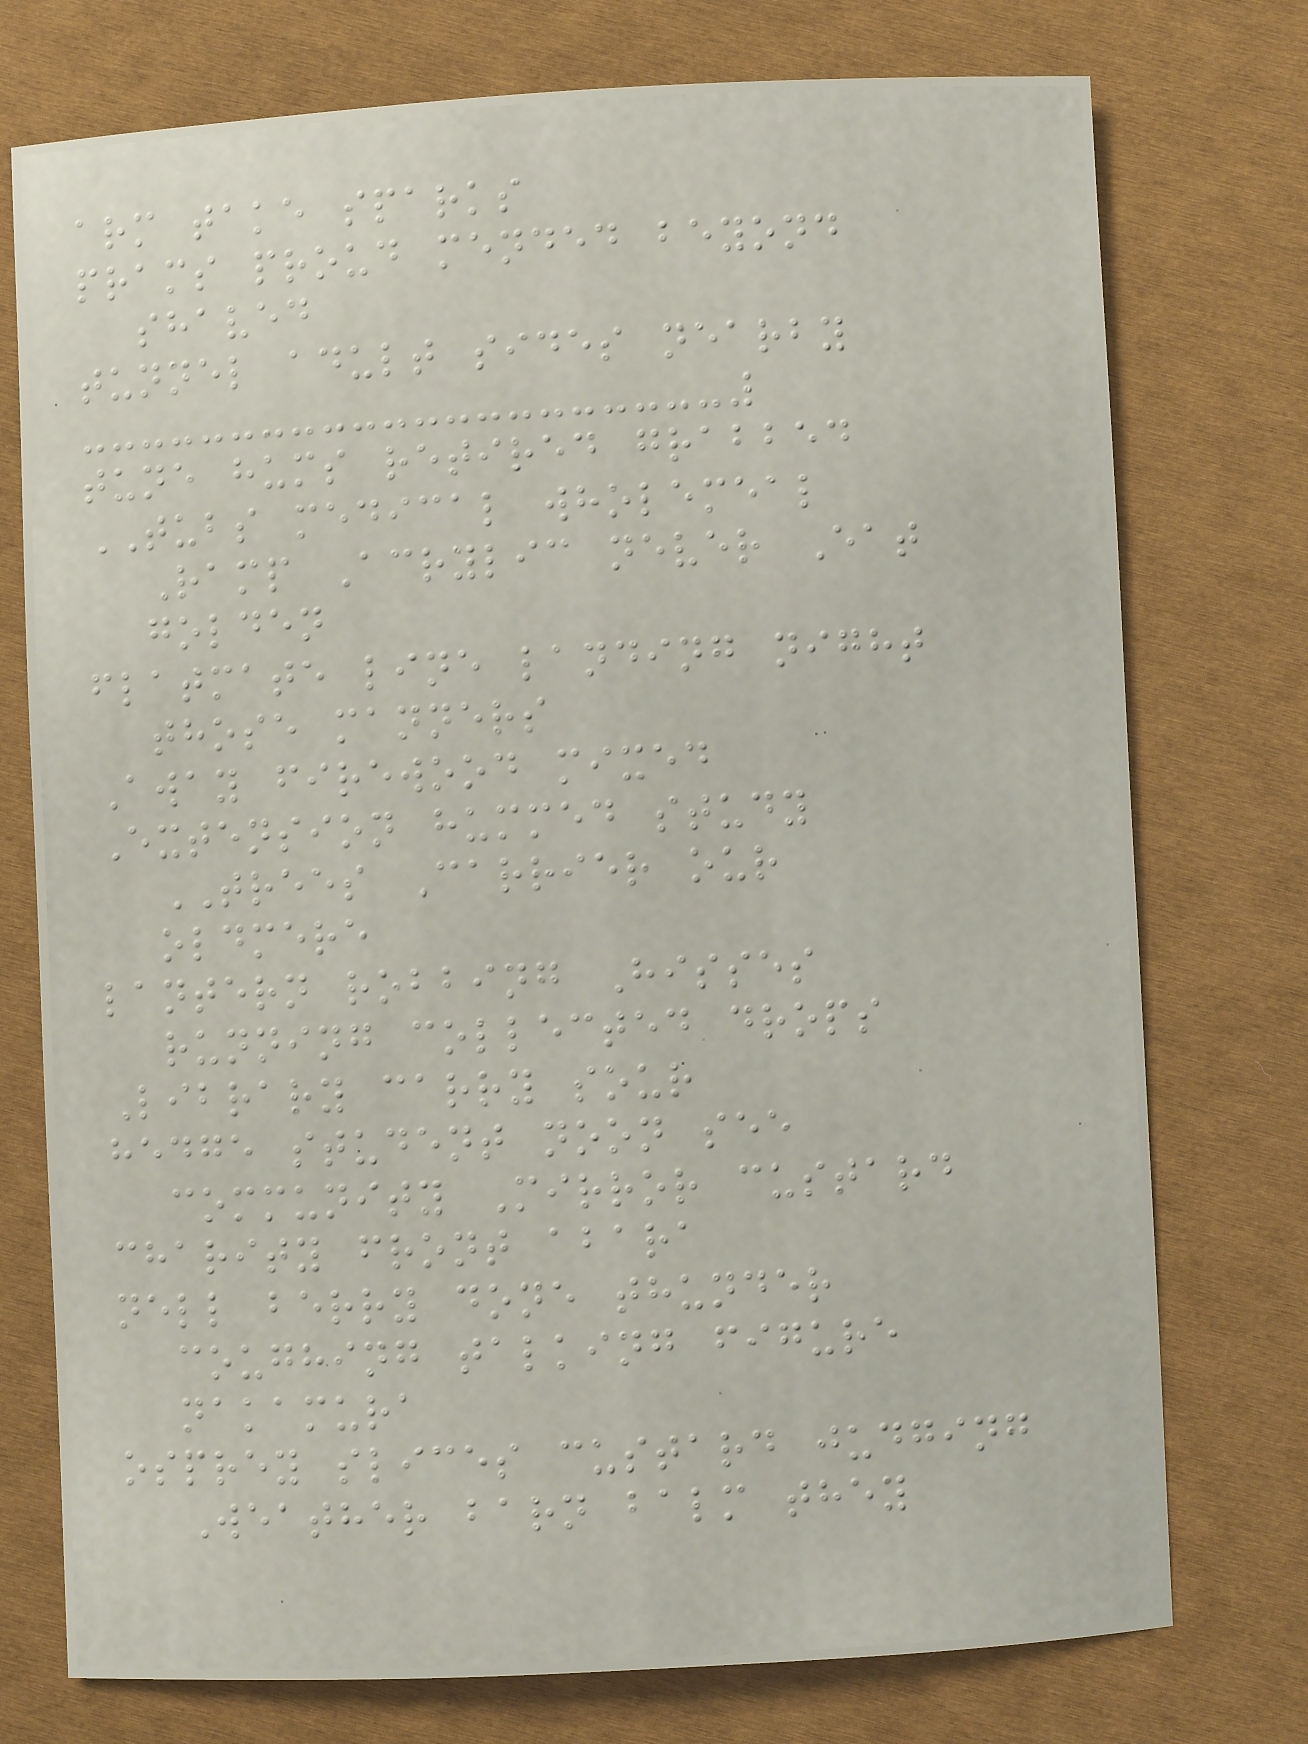arm take sparks
prams proud mended beyond
shaved
tunnel adult sides nearby
tune hums retired grabbed
TUBS medical wholemeal
Ramp Acrylic never Eat
golden
flatmate line landing night
those manners
Away firewood mixed
Extension hummed study
TREES Carrier our
oldmere
lantern robbing Hisses
running collected drops
Library carry sour
hedge student noon see
community Mirror custard
charity front abara
nell berry done thunder
coughing talking figure
nakamura
osprey slices custard judging
Weather barn balm they
